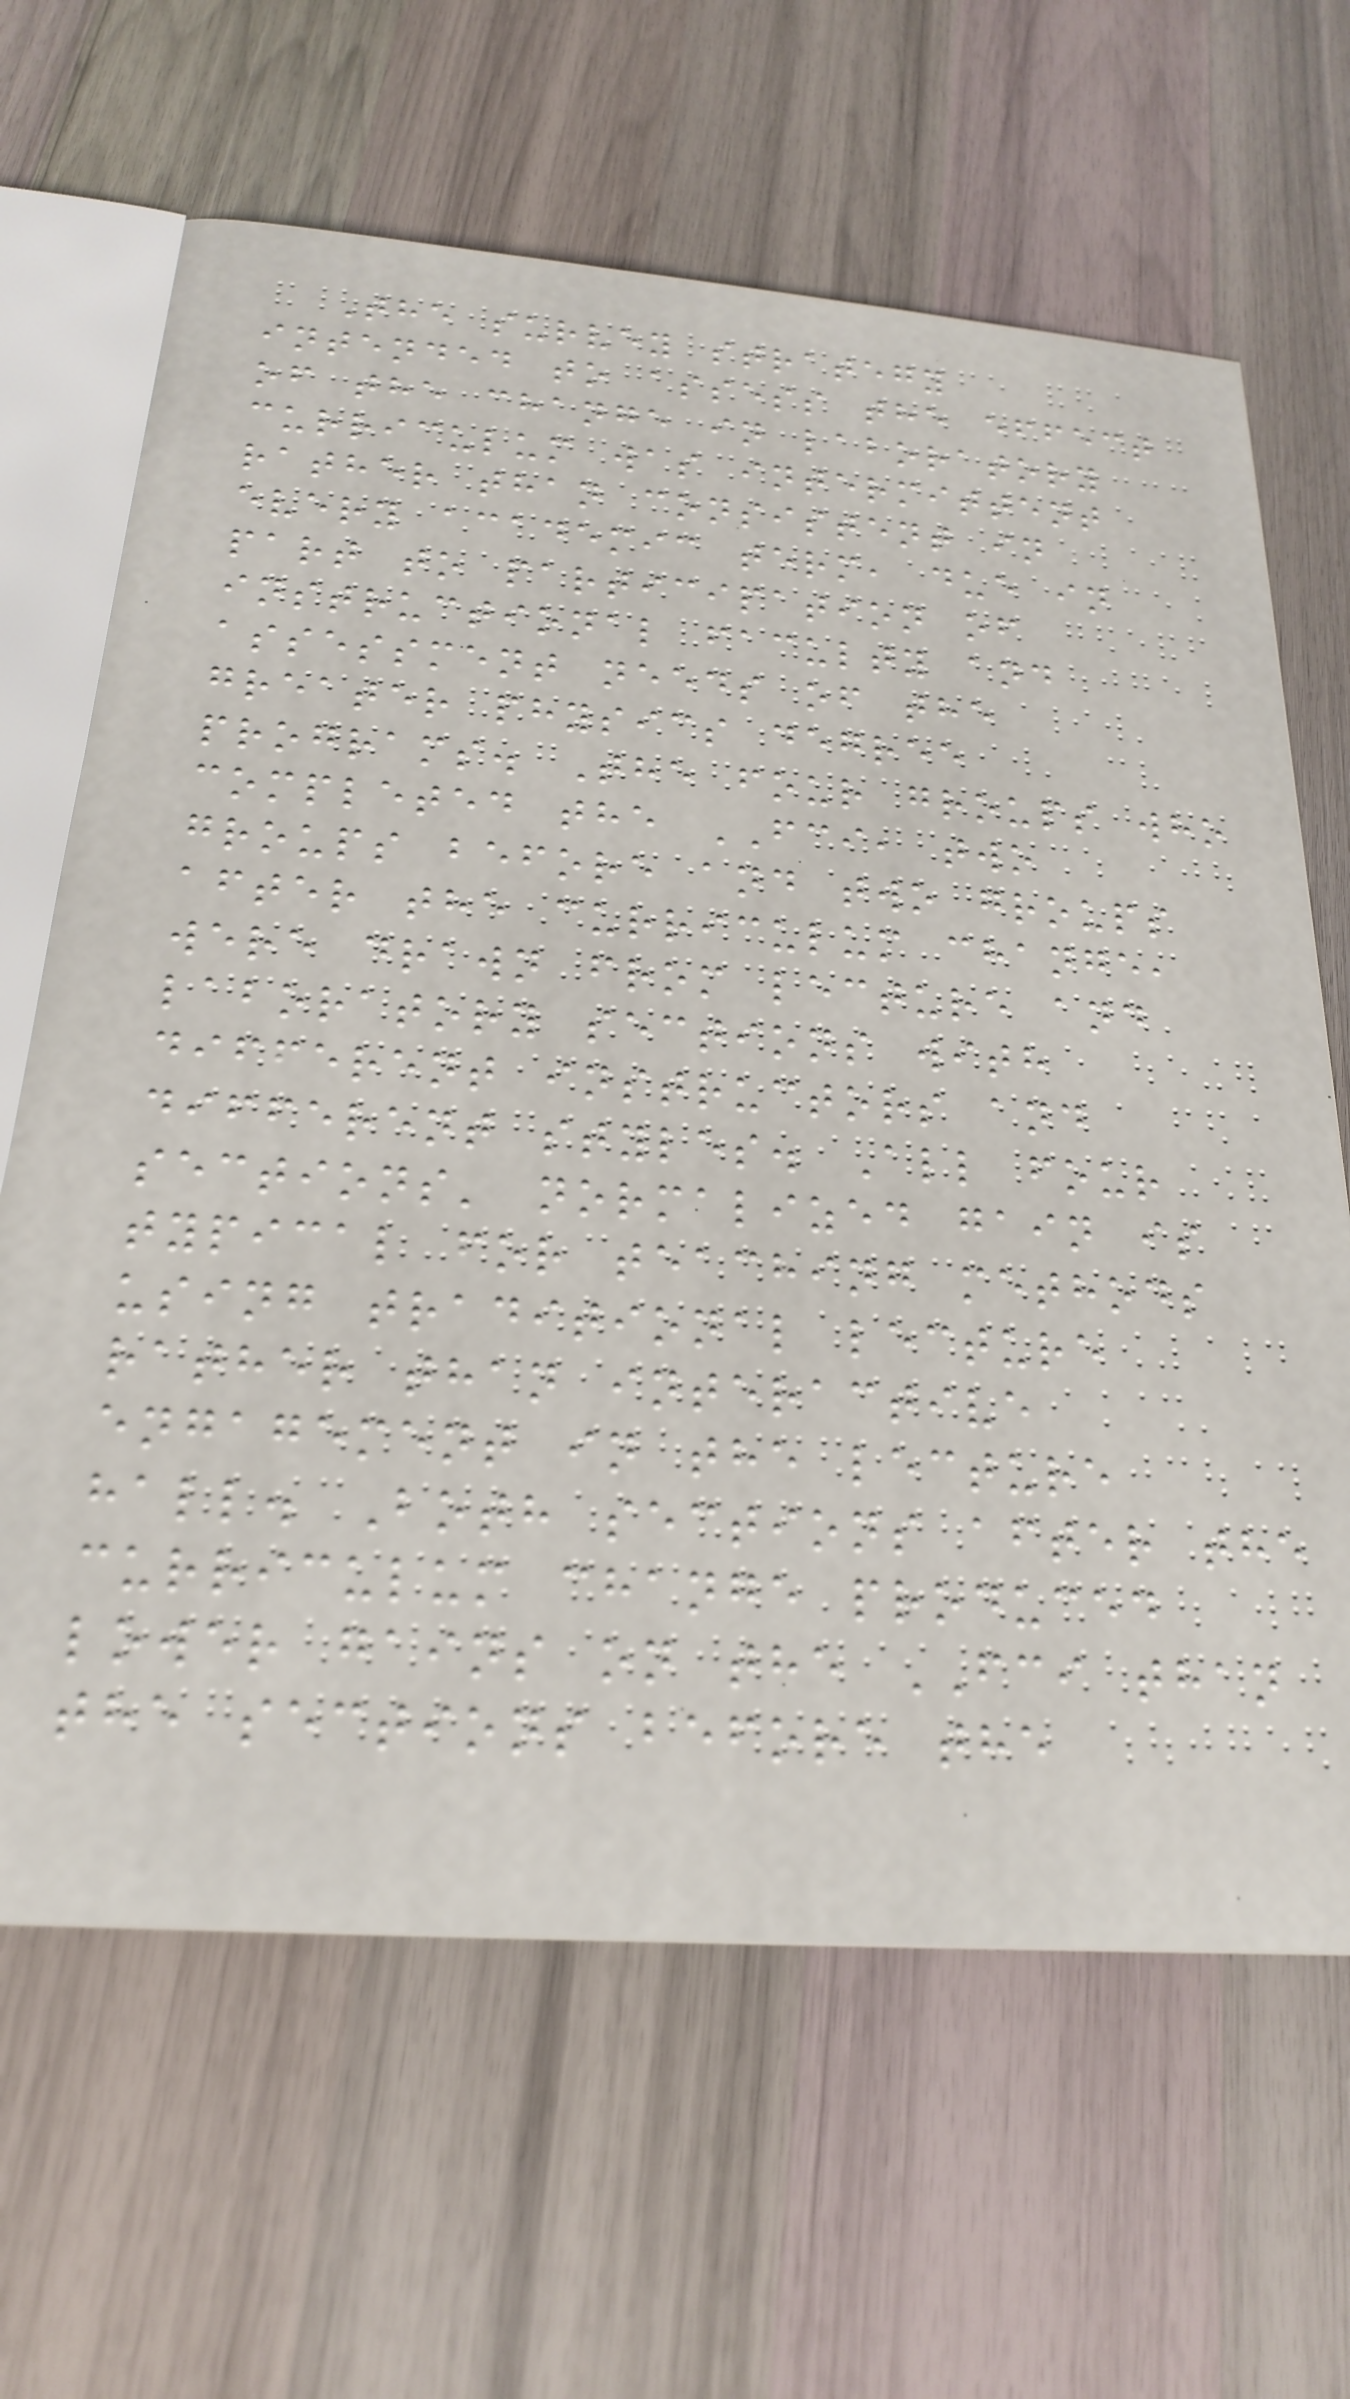The survey strategy
intended to assess the effect
of the change in laboratory
curriculum was intermittent
rather than consistent in
every academic term, due in
part to participation of
instructional faculty and
assessment needs of the
greater physics degree
programs. The four groups who
completed the FCI, two
groups before and two groups
after the curriculum change,
were drawn from lecture and
laboratory sections with
different instructors and
different styles. All four
sections' normalized gain is
typical for teaching methods
using traditional lecture
rather than interactive
engagement in the lecture
hall. Both sections after the
curriculum change produced
lower gains on the FCI than
the sections before the
